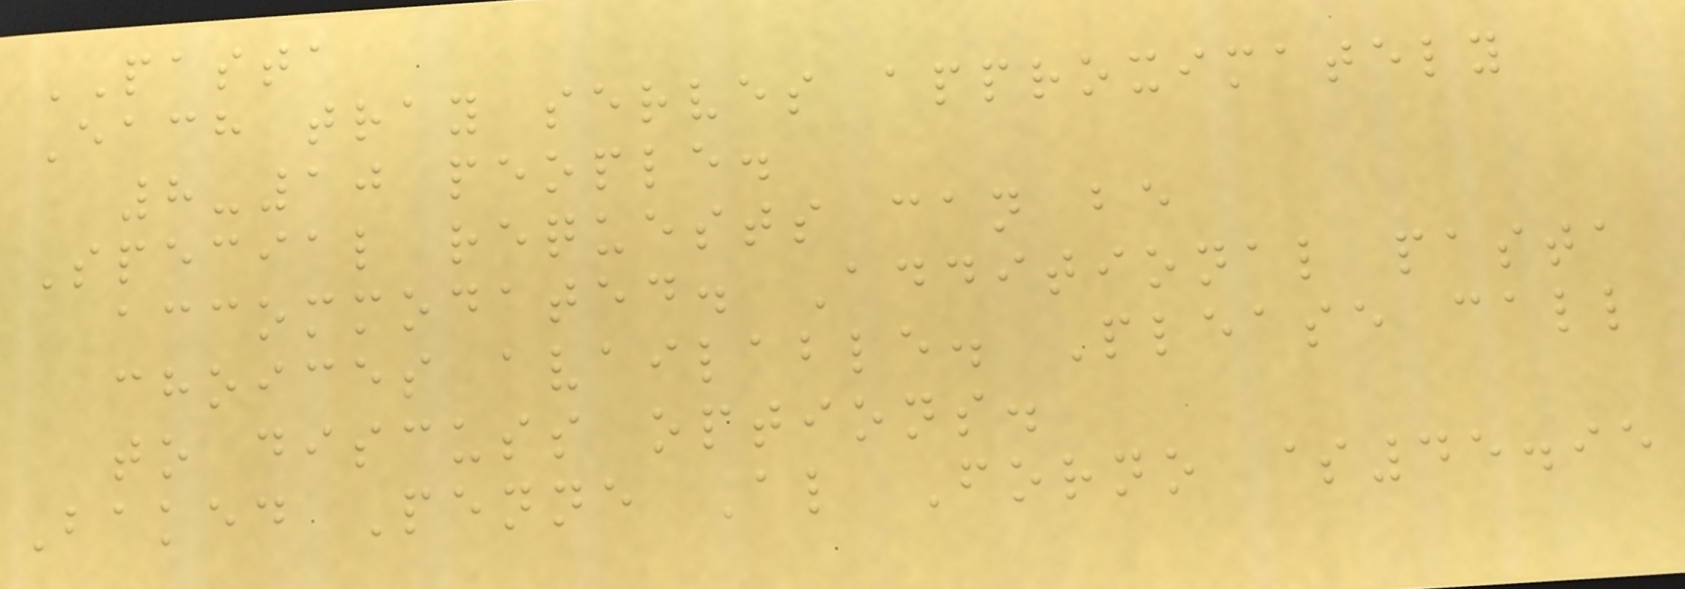PASTA
Each tray serves approximately
8-10 people.
Special requests can be
accommodated. Additional pasta
choices available. Please call
to discuss options.
Baked Penne Al Forno $45.95
